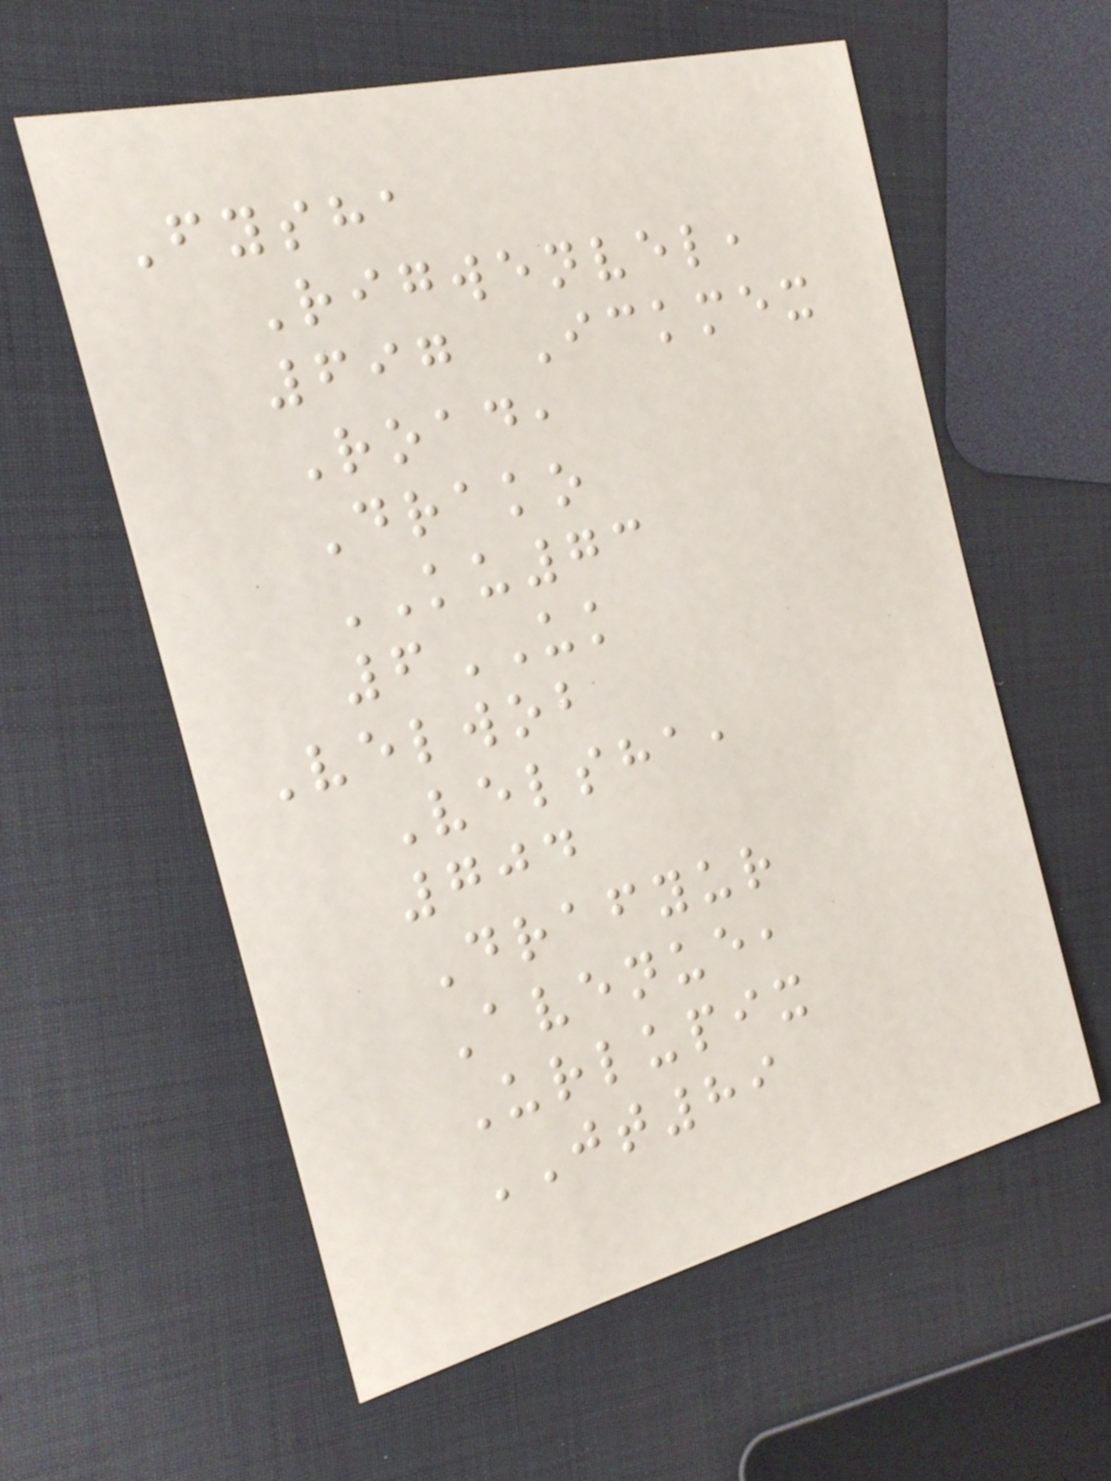Fysha
Rigwenvel,
697 Ickmex
Road,
Drako
KU73
6UK
Velwob
Velsha,
704
Drafyur
Avenue,
Urlupix
JT89
